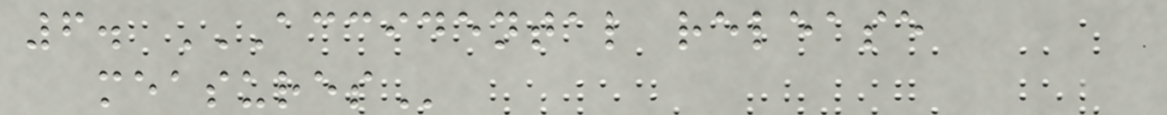6. ACCIDENTAL RELEASE
MEASURES
